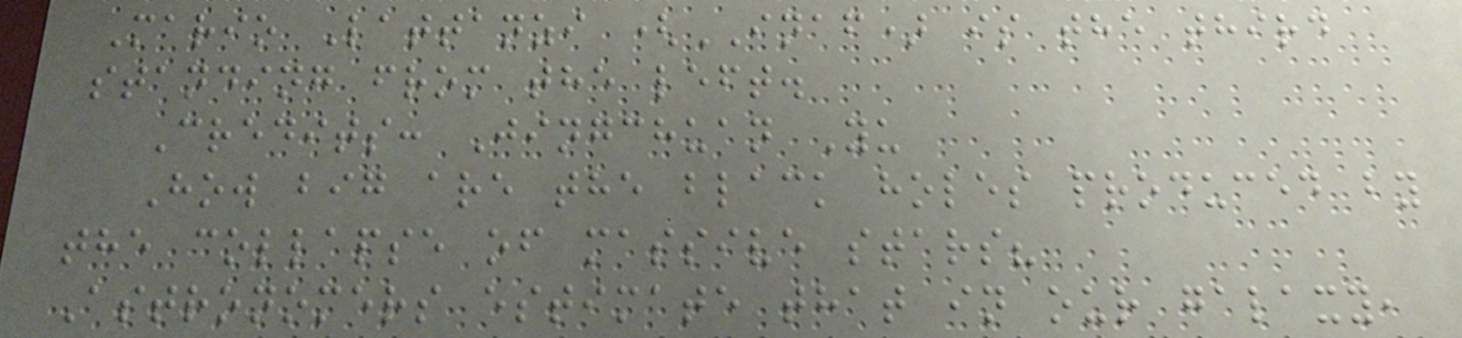Mario Lattanzi (INAF) is the third
standing from the left.
Credits: Jingchuan Yu
How big are the black holes produced by
the collapse of massive stars?
Astronomers estimate that in our galaxy,
